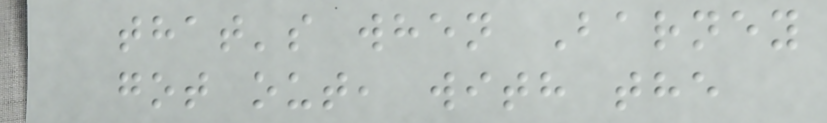that's when Barney
got out, with the
